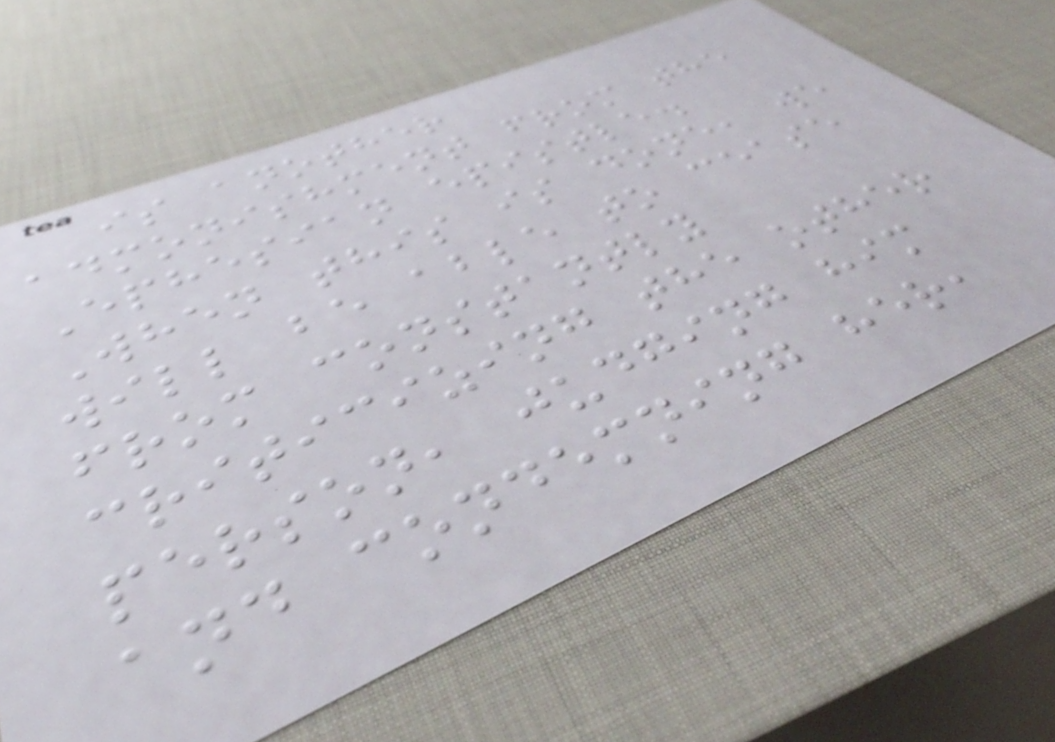is another
admonishment from the
Ephesian epistle.
When this is done, we
will be able to cease
from constantly
criticizing the other
person, judging him
and condemning her,
